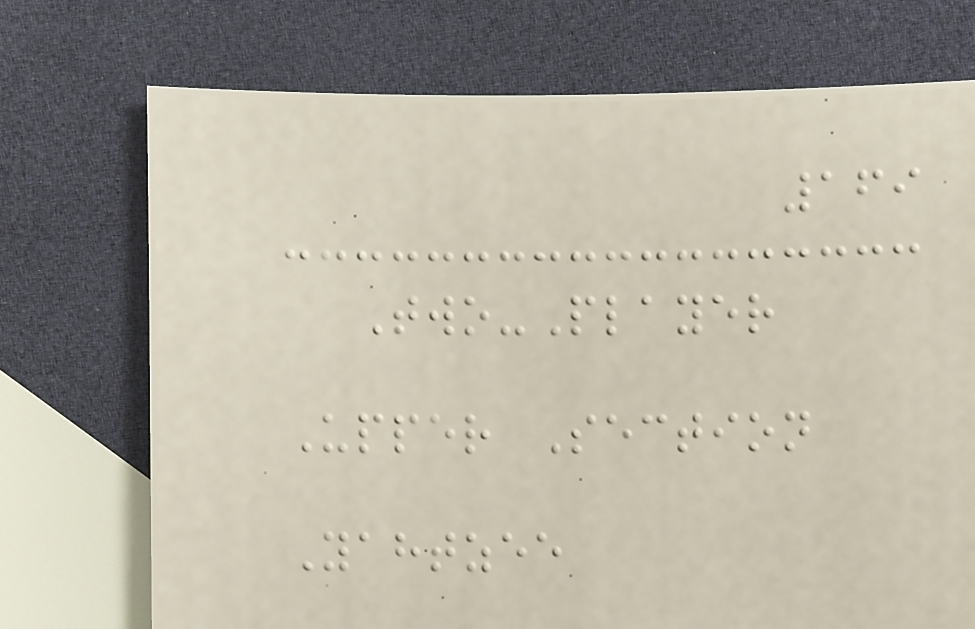169
Two-Player
Upper Section
Yahtzee
